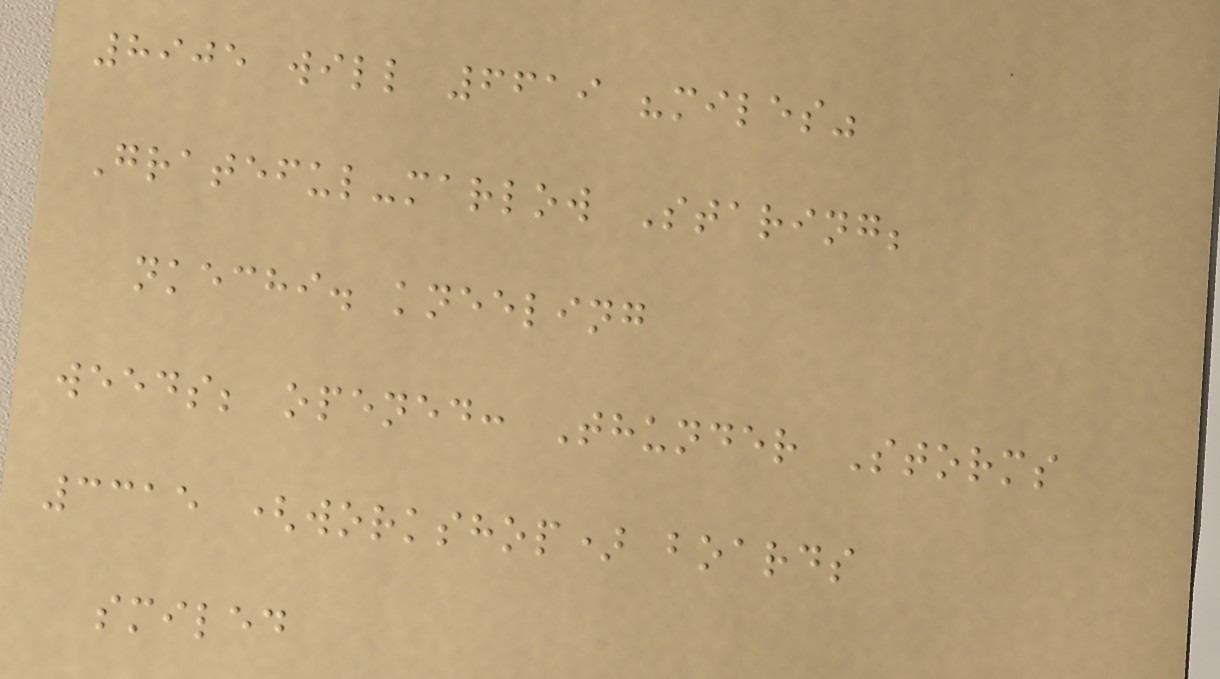8905 will 6619 "miles"
Grateful-marlow Staring;
nkechi. kneeling
weeds; opened: Thunder Storms
3315 (workshop) boards
smiled
